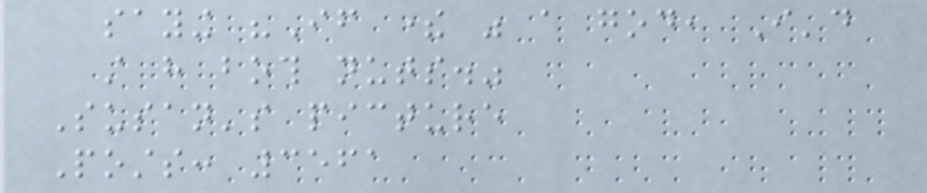saying "If there was a god, I'd
still have both nuts."
Susan's picture
Posts: 3561
